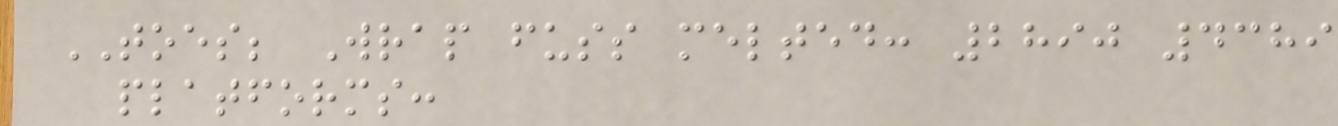TOES; Wrap fuss melted: 2890 4389
platforms:
